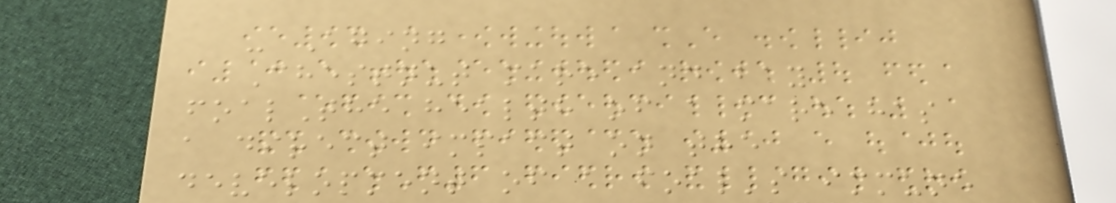- Aging
Chestnut mare and bay
foalThe health of a mare has
a direct impact on the
development of a foal's immune
